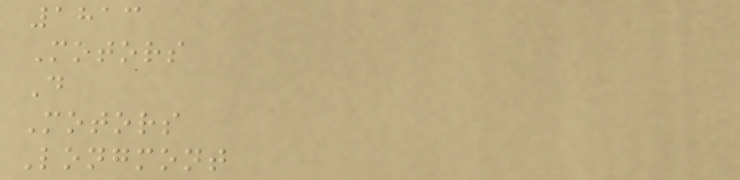1813
Motors
D
Motors
Longmont
